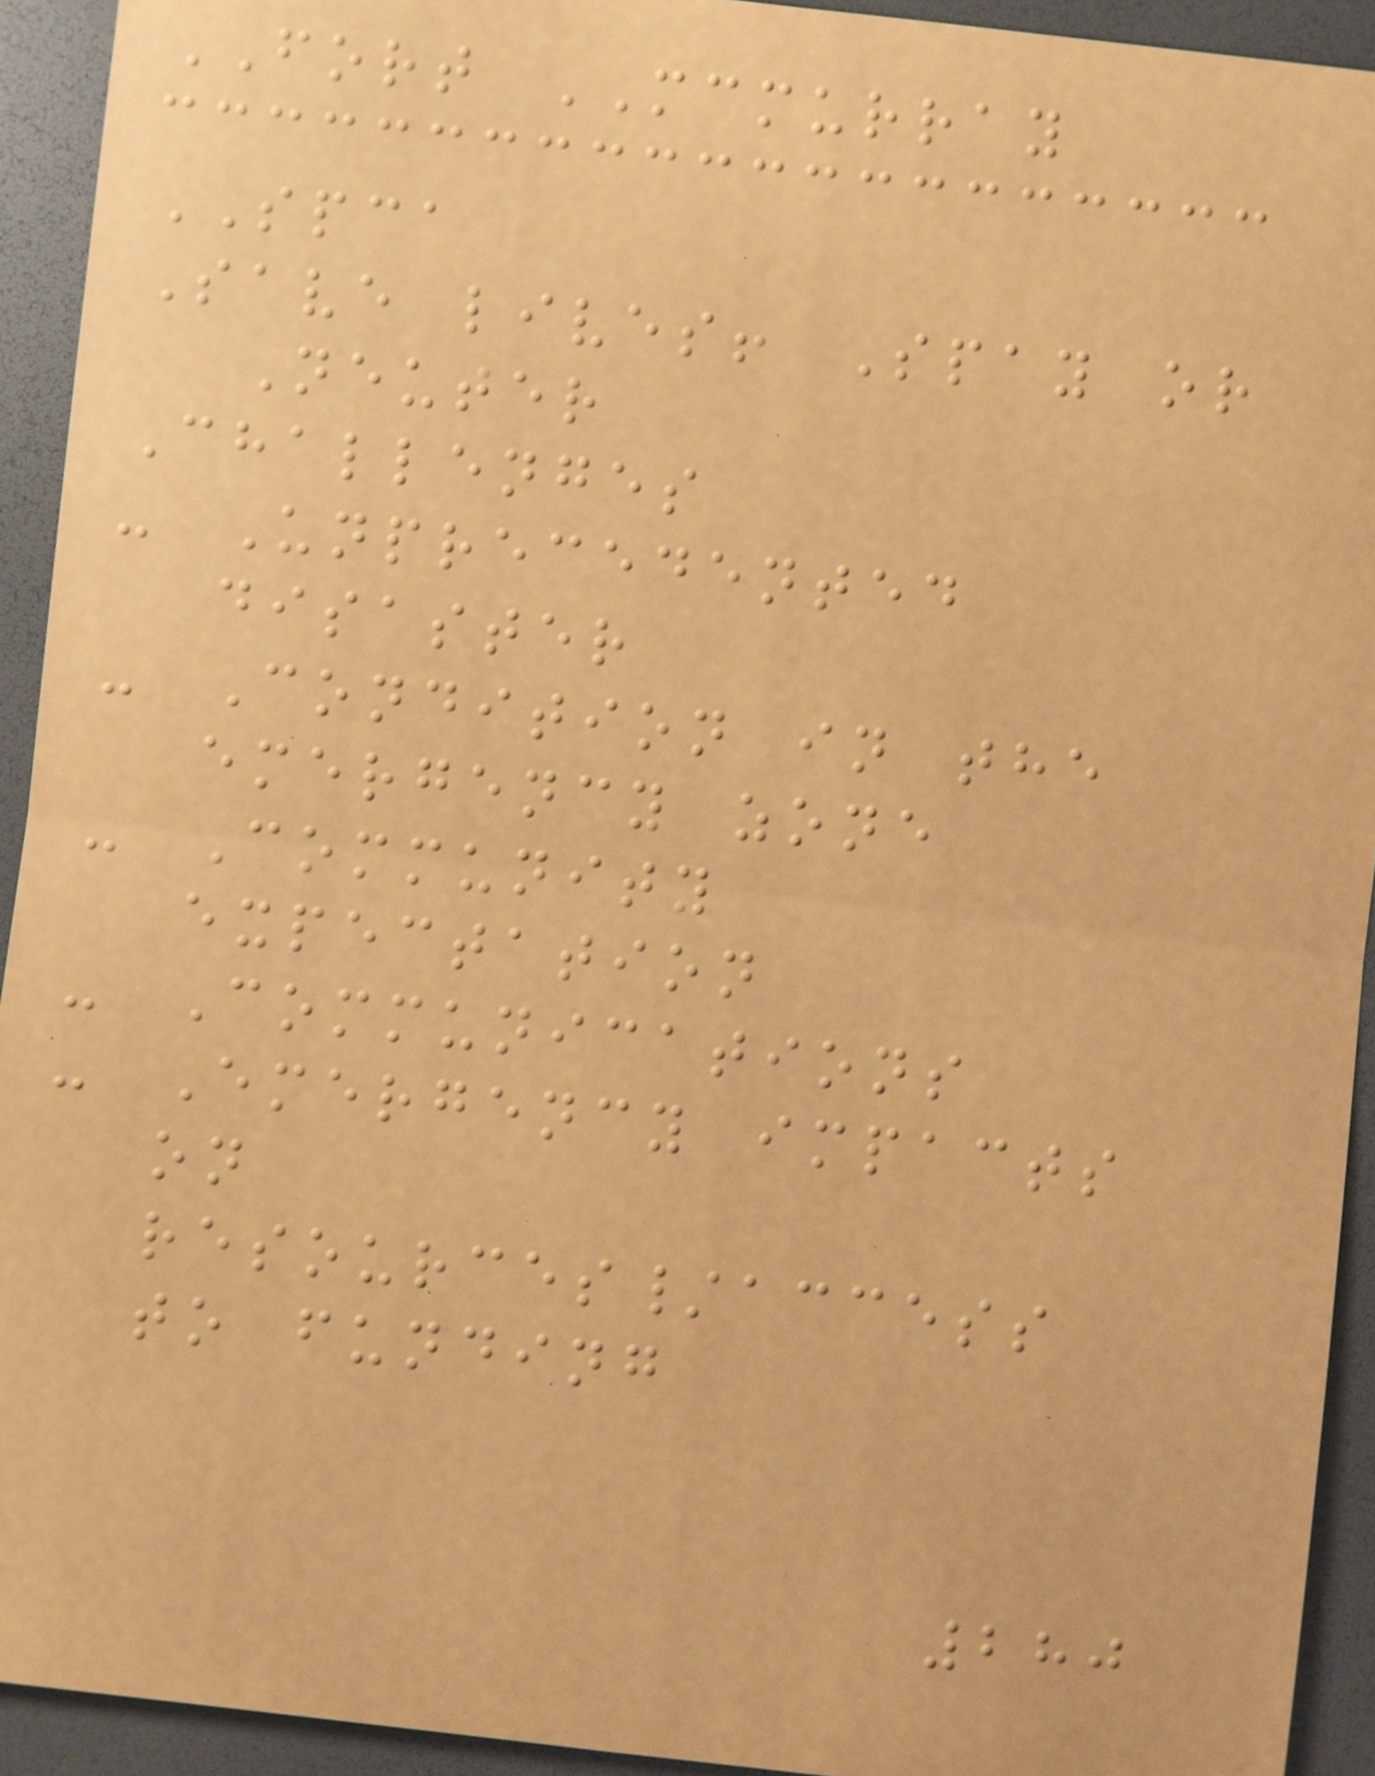FORT MCMURRAY
SPCA
Save lives! Spay or
Neuter
Challenges
- Unprecedented
disaster
- Condition in the
emergency zone
- Community
expectation
- Communications
- Emergency impacts
on
resources/access
to funding
280
